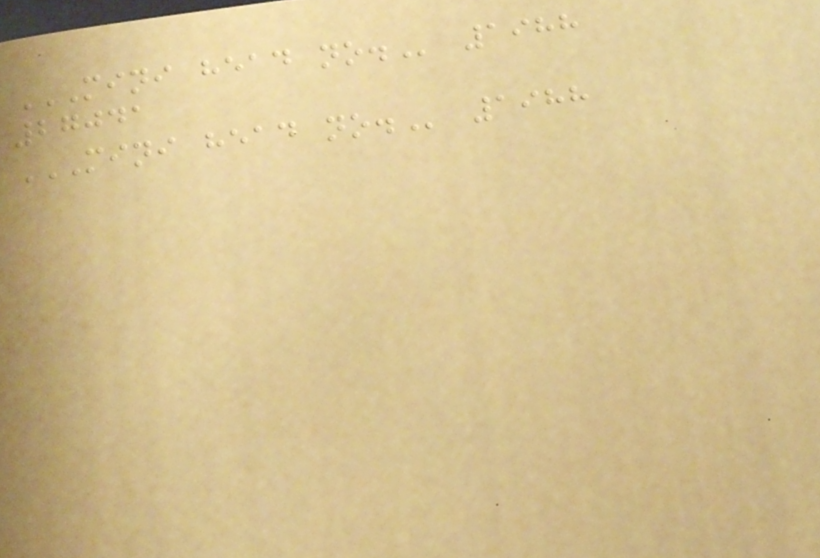MINI HEAD NO. 1988
27041
MINI HEAD NO. 1988
